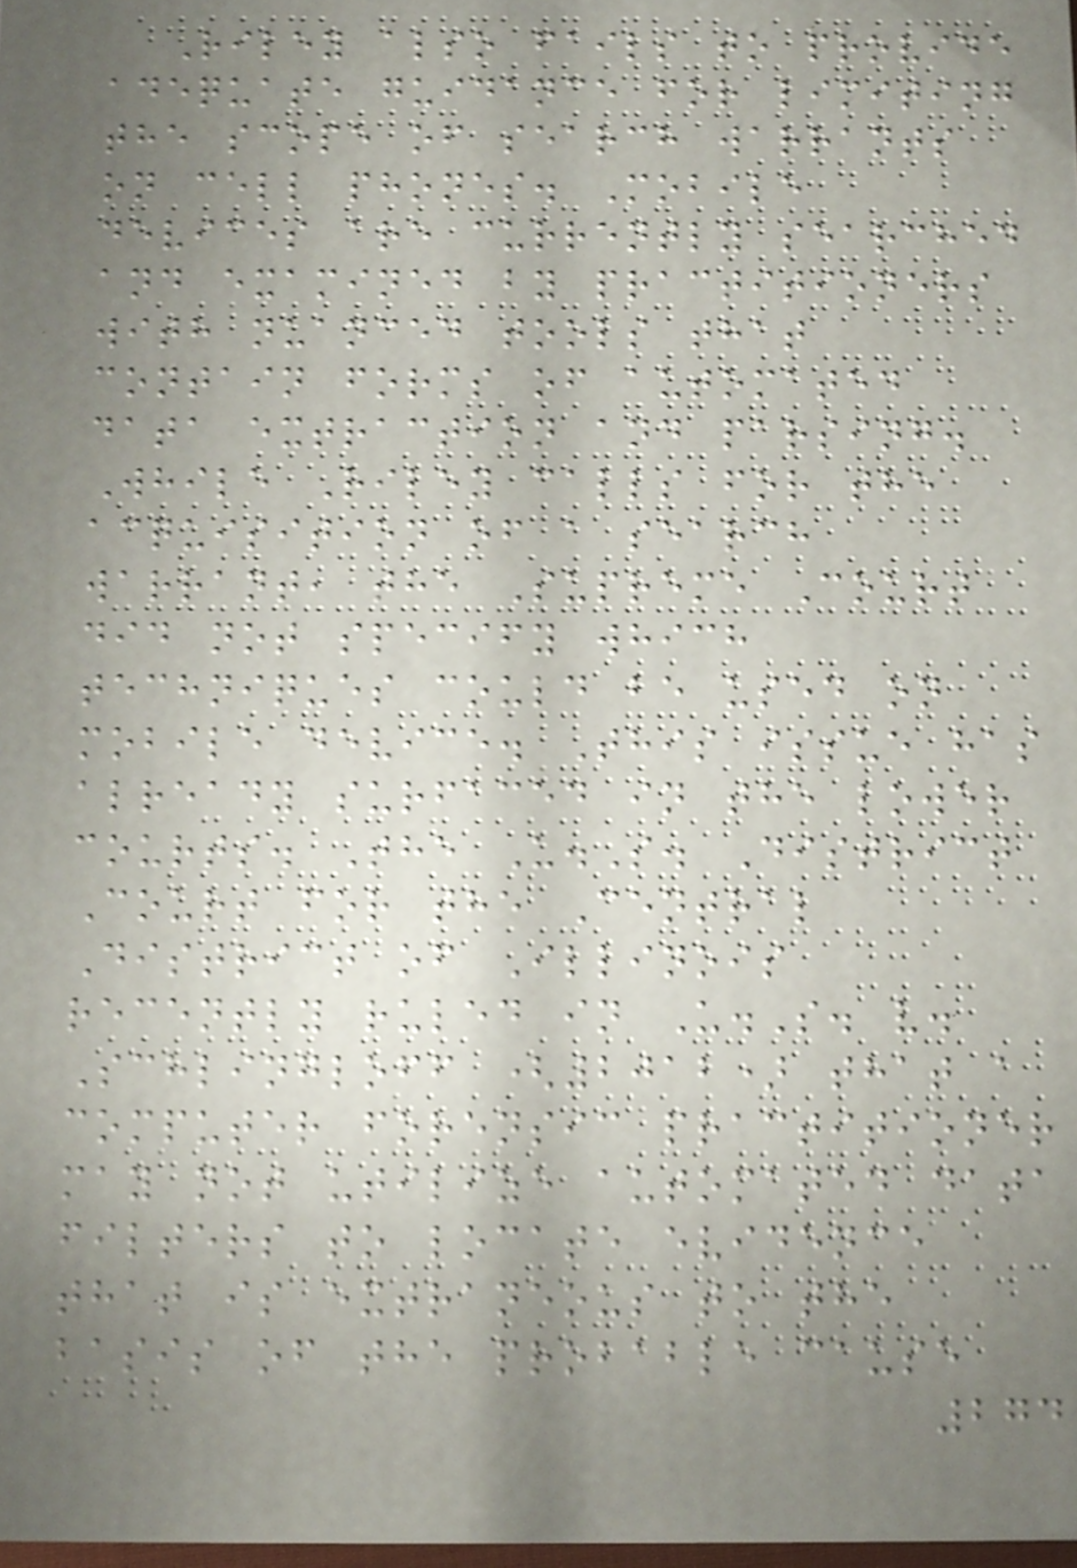Riley also fails to provide
adequate guidance for limiting
the scope of search warrants
on cell phones. Mobile
devices are currently searched
and examined by practitioners
with nuanced tools that
contain forms of automated
data extraction and parsing.
While Riley calls for the
acquisition of a search
warrant, the Supreme Court
did not specify which
techniques could be used on
mobile device. This issue has
already surfaced in the lower
courts. The U.S. District
Court for the Central
District of Illinois
recently ruled in U.S. v.
Schlingloff (2012) that a
computer forensic practitioner
may not utilize automated data
filters to locate evidence
that is extraneous to the
basis of the probable cause
274
